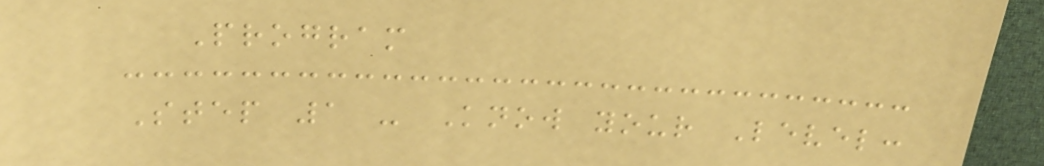Program
Step 1 - Know your Level:
